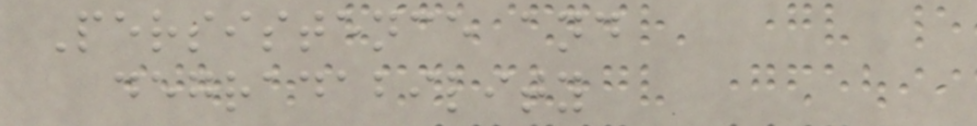Persistence and
degradability
